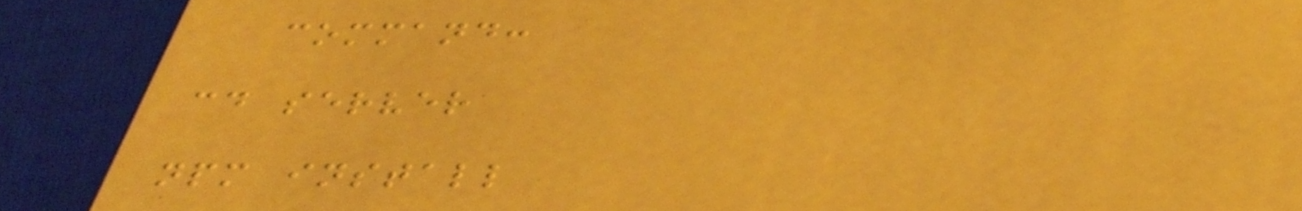command:
cd server
npm install
